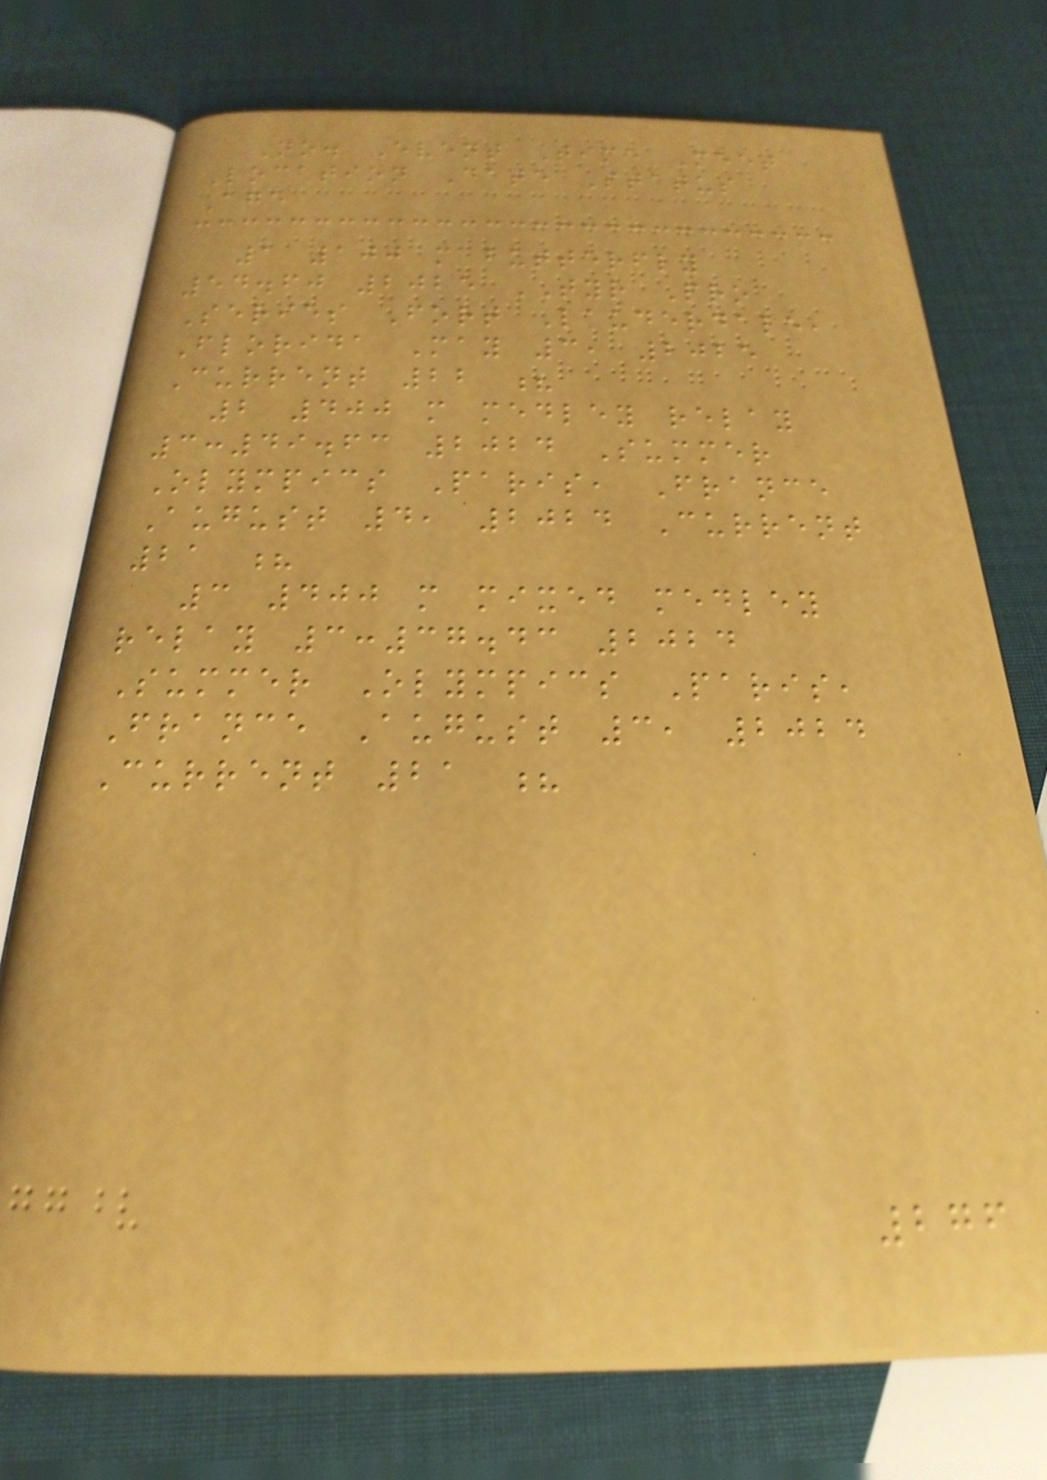No. Event Time Meet
Location Date Status
Age
1 100 m butterfly
54.60 2025 TYR Pro
Series Fort Lauderdale,
Florida May 3, 2025
Current 22 ?
2 400 m medley relay
3:49.63 2024 Summer
Olympics Paris, France
August 4, 2024 Current
21 ?
3 400 m mixed medley
relay 3:37.43 2024
Summer Olympics Paris,
France August 3, 2024
Current 21 ?
276
